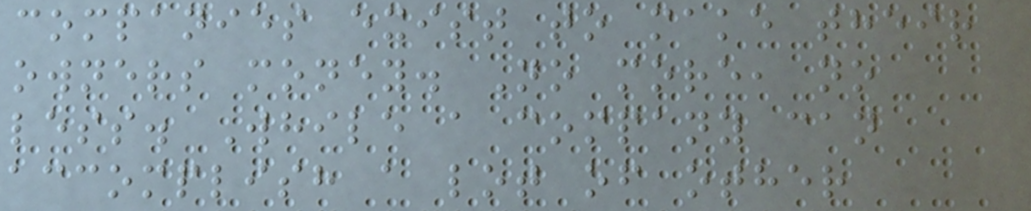companies exist to make their
owners money. No more, no
less. While a company can
accomplish a lot of other
